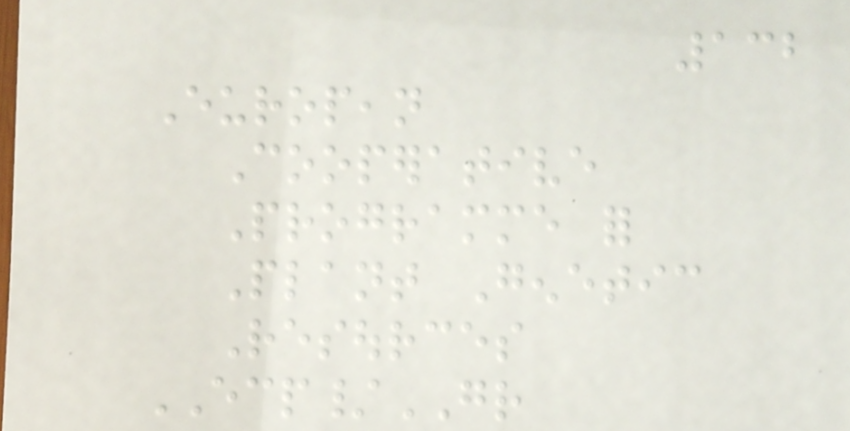132
European
Cooperative
Programme for
Plant Genetic
Resources
ECP/GR
